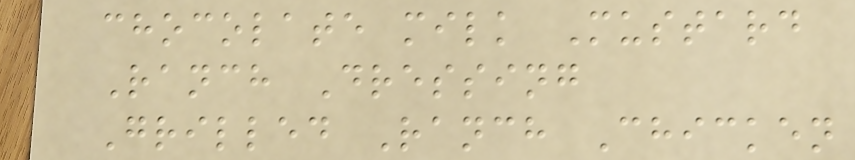chocolate milk Mustard
Ranch Dressing
Grilled Ranch Chicken
